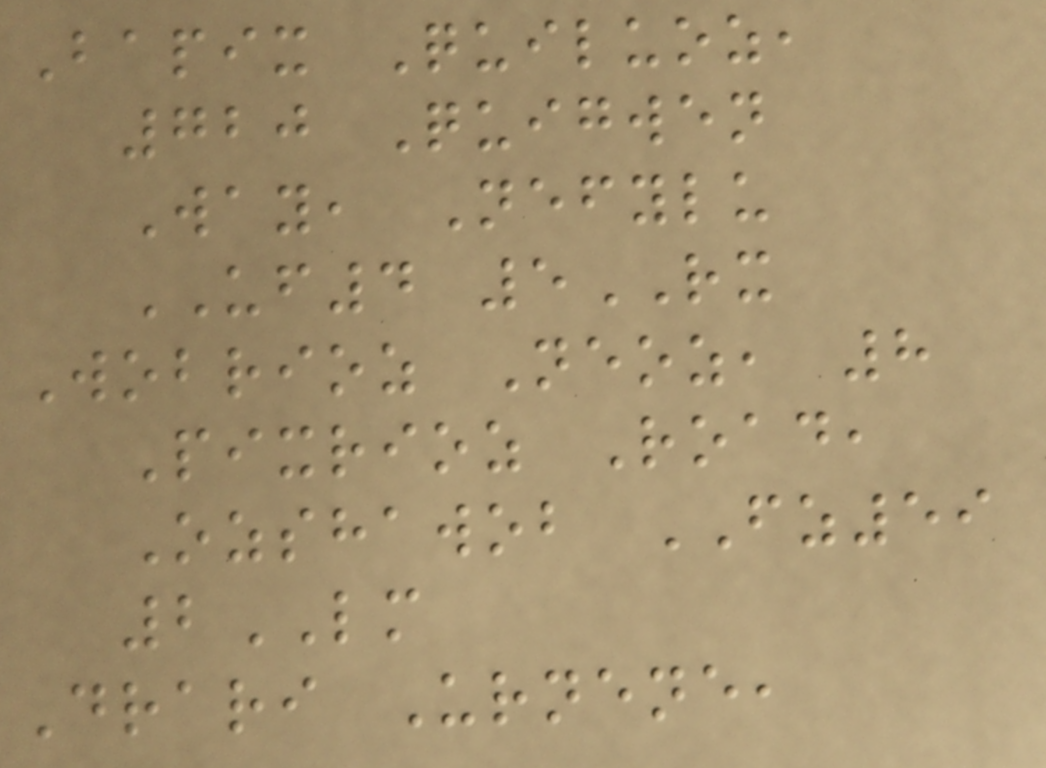Bapix Quiluoz,
720 Quigwen
Way, Nefylu
UF4 5RX
Wobrioz Neoz, 8
Pixrioz Road,
Ozshawob FZ59
2LM
Drari Urnene,
